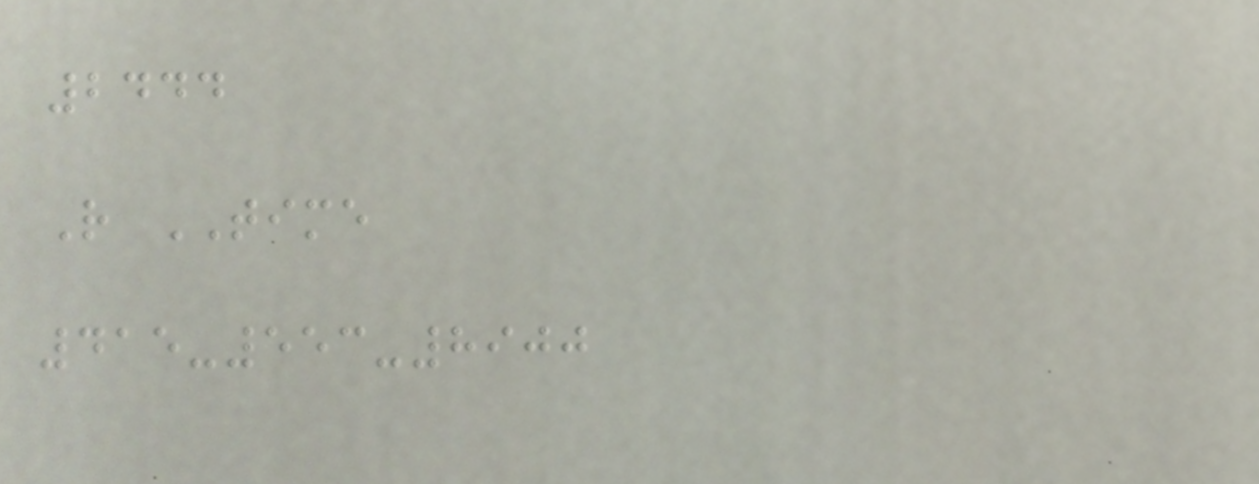2444
R TIME
415-553-8900
